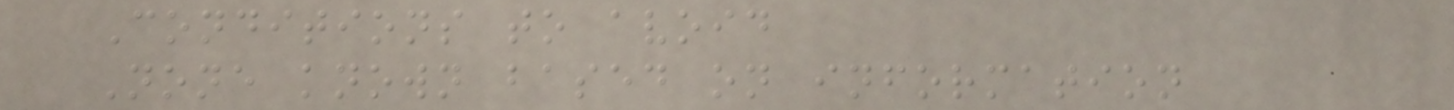Conditions to avoid
None known based on information
